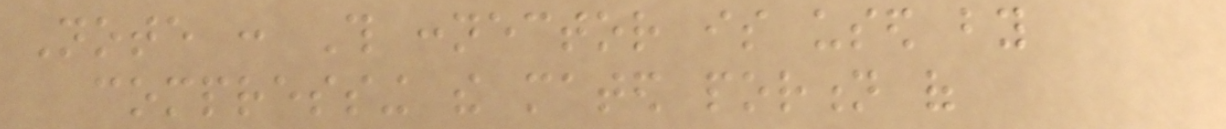Note : This connector is used by
compressing the mated portion of
